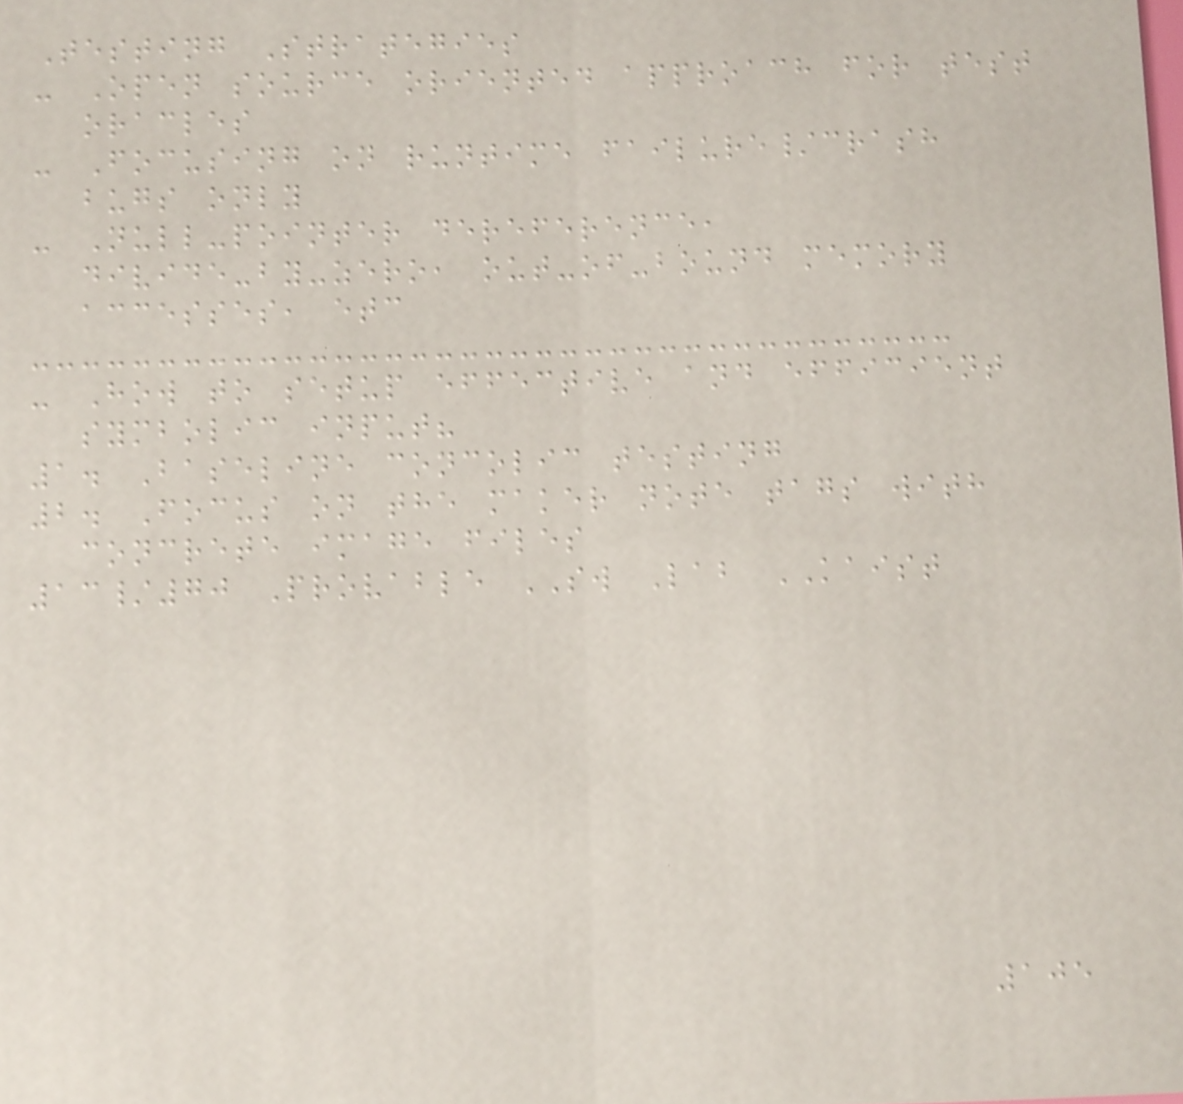Testing Strategies
- Open source oriented approach for test
oracles
- Focusing on runtime failure/crash
bugs only
- Null-pointer dereference,
divide-by-zero, out-of-bound memory
accesses, etc
- How to setup effective and efficient
symbolic input?
1. Baseline concolic testing
2. Focus on the maker note tags with
concrete image files
13/70 Provable SW Lab KAIST
105
